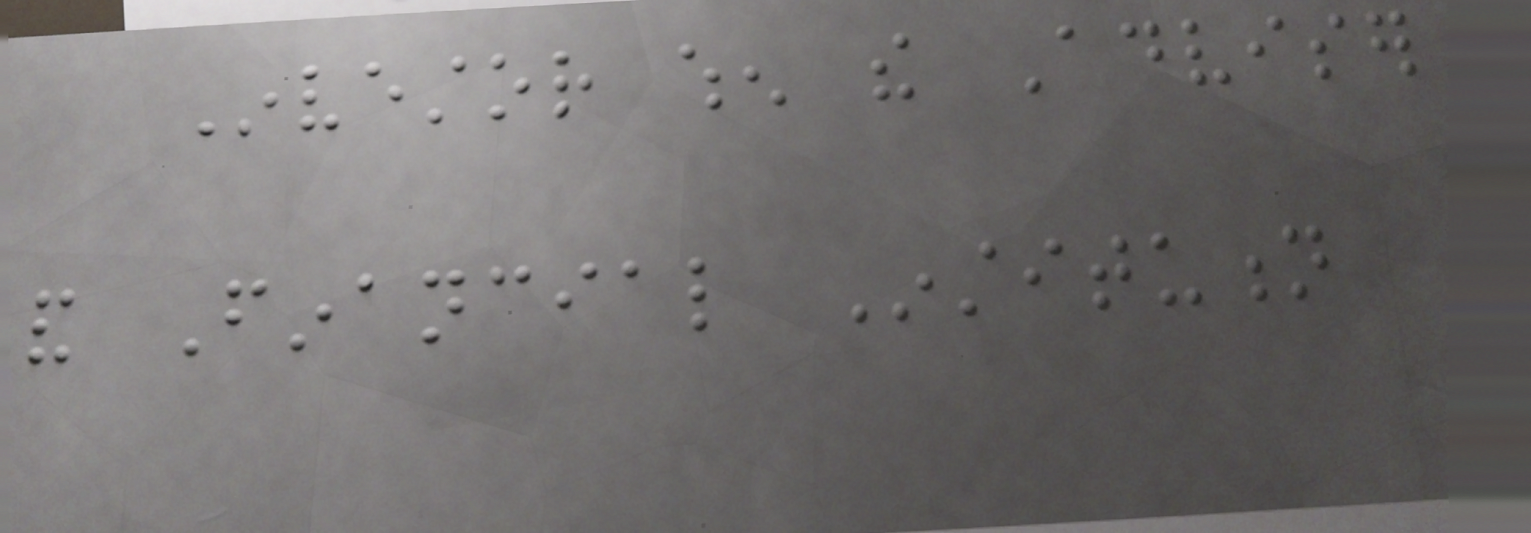Investor when the Adviser
and Financial Institution
